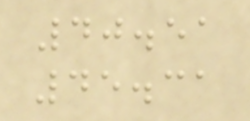40.51
45.31
